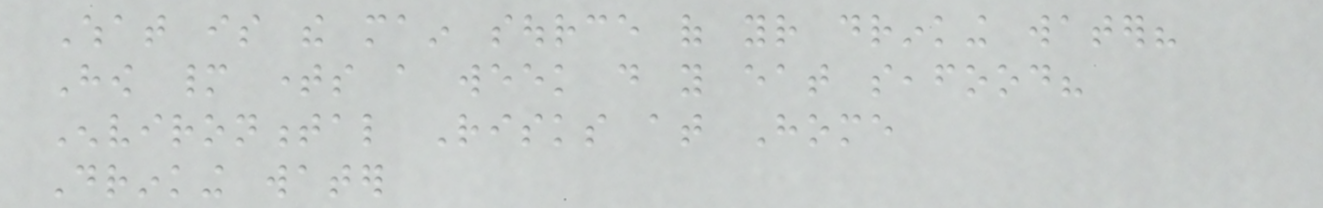What is the main source of your drinking water?
How many times a week do you eat seafood?
Environmental Risks at Home
Drinking water
